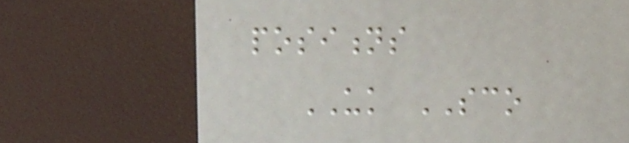positions
UK SCO
